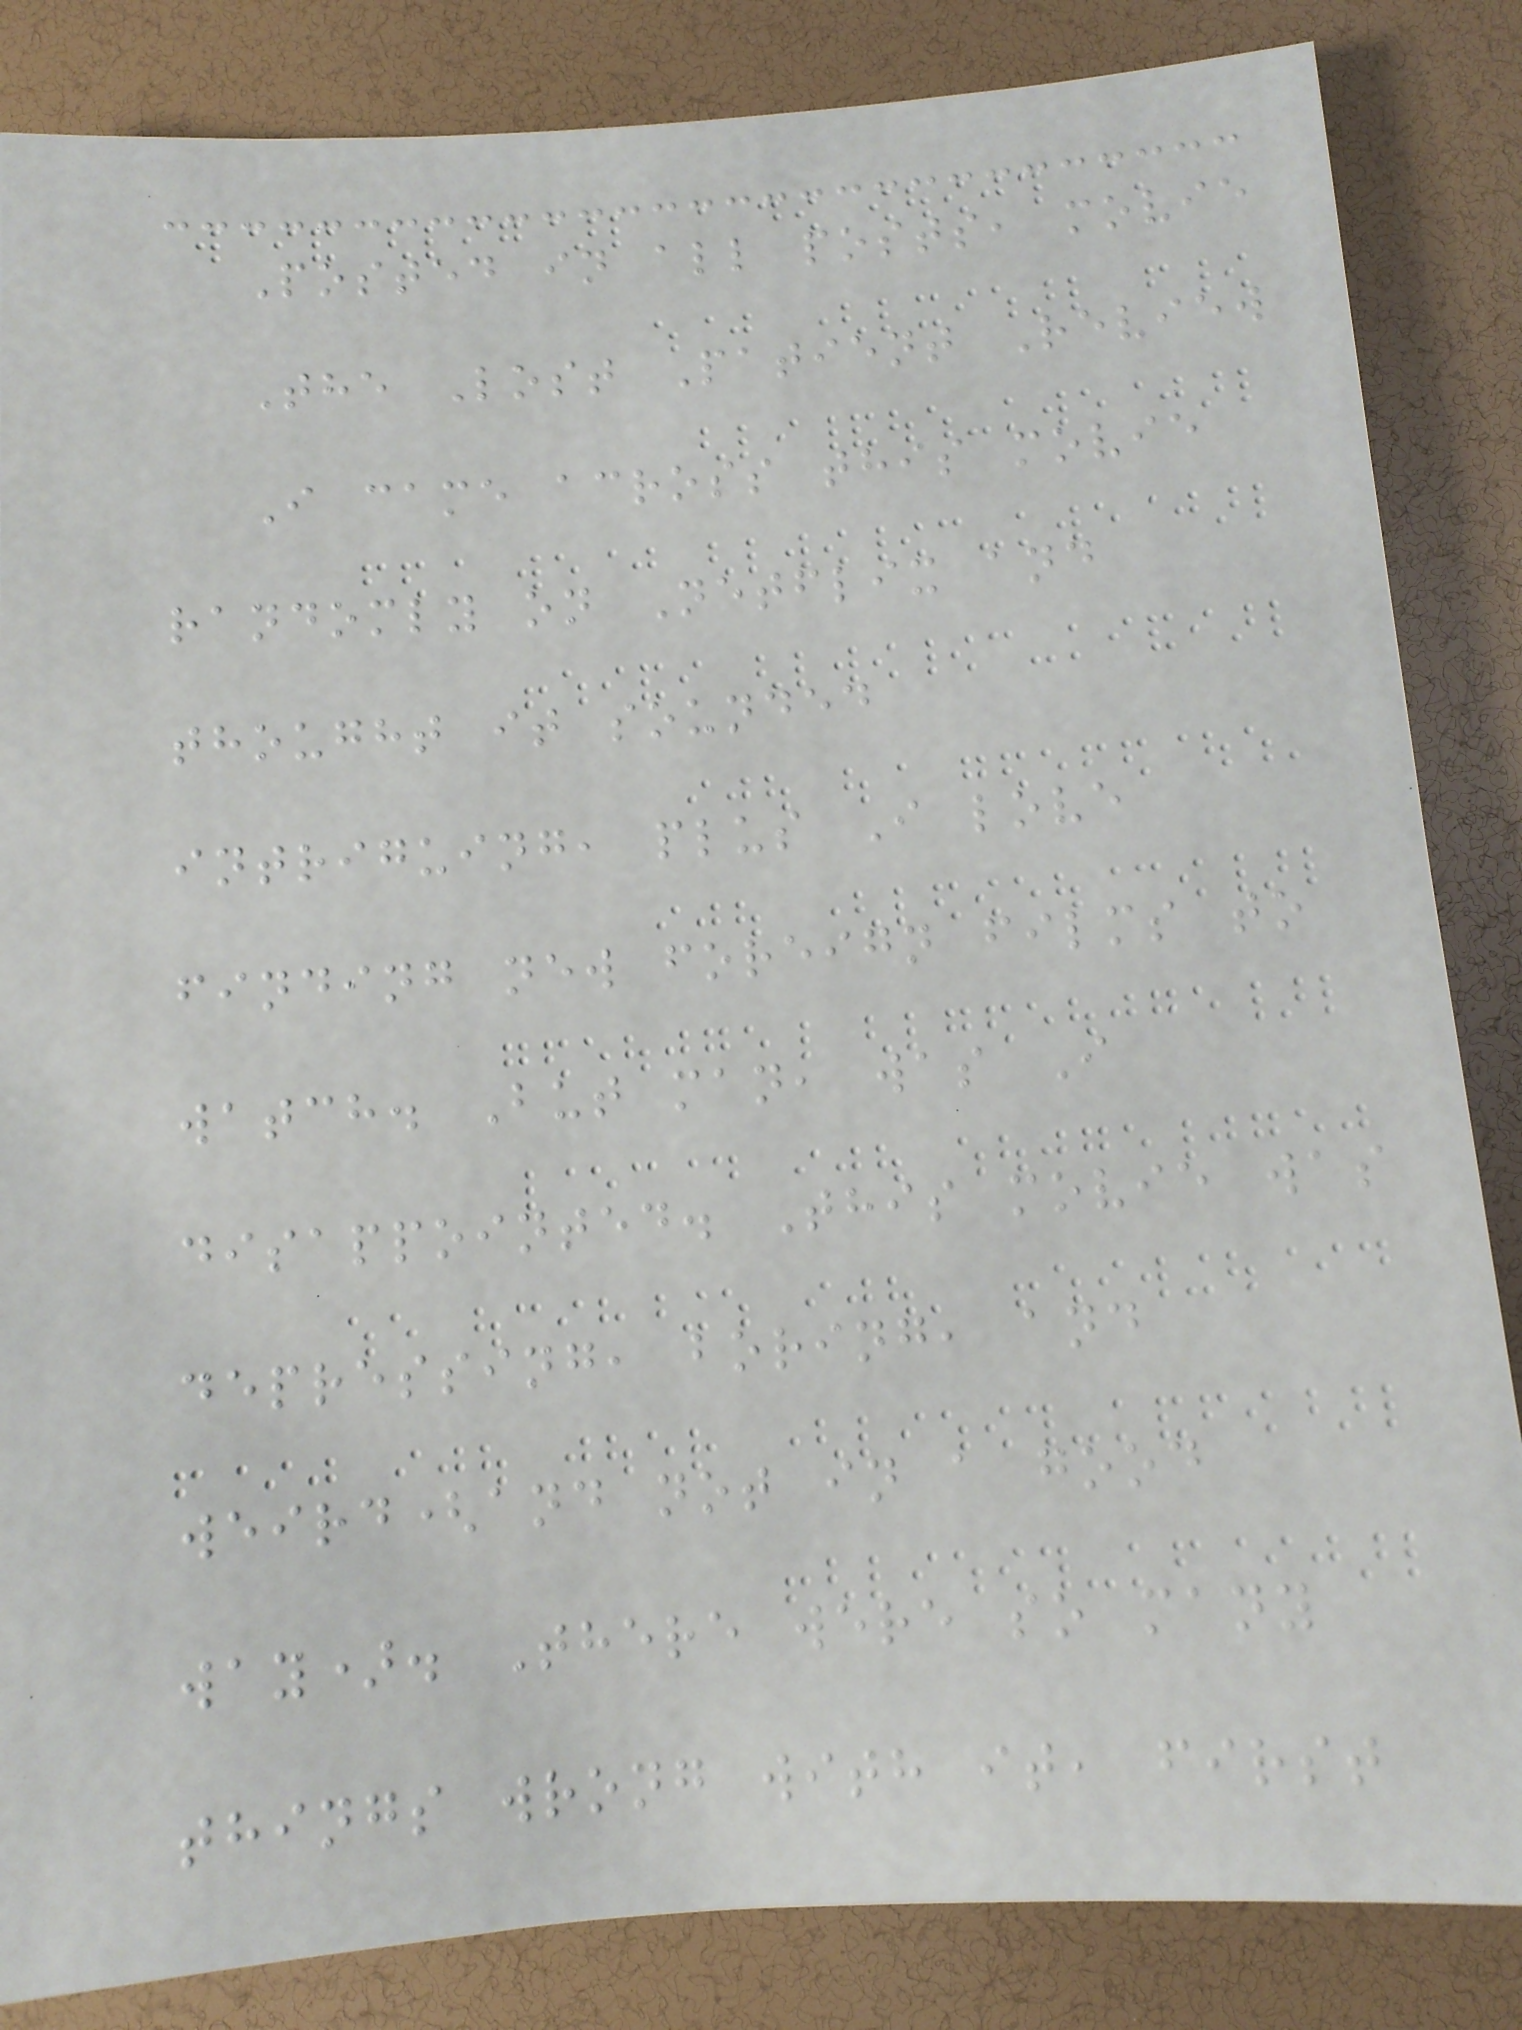Posted in all posts, movie
The Lost Patient Review
I came across this movie
randomly on Netflix and
thought it sounded
intriguing, plus I love
finding new foreign films to
watch. But man, was I
disappointed. This movie was
depressing, boring, and
weird(and not in a good
way). There were so many
things wrong with it, first
